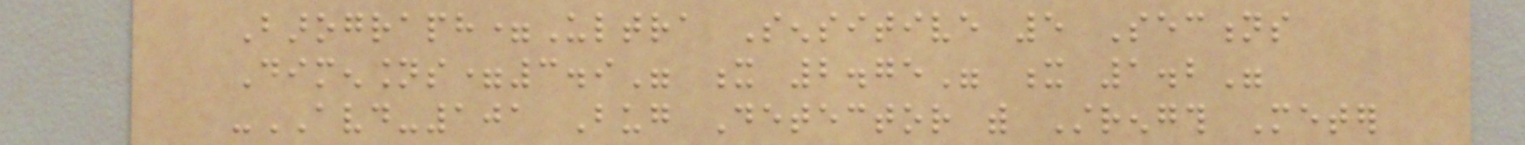Barograph=Ultra Sensitive 5 Sections
Dimensions=3.9" x 2.75" x 1.2"
-AVD-101 Bug Detector with Strength Meter
